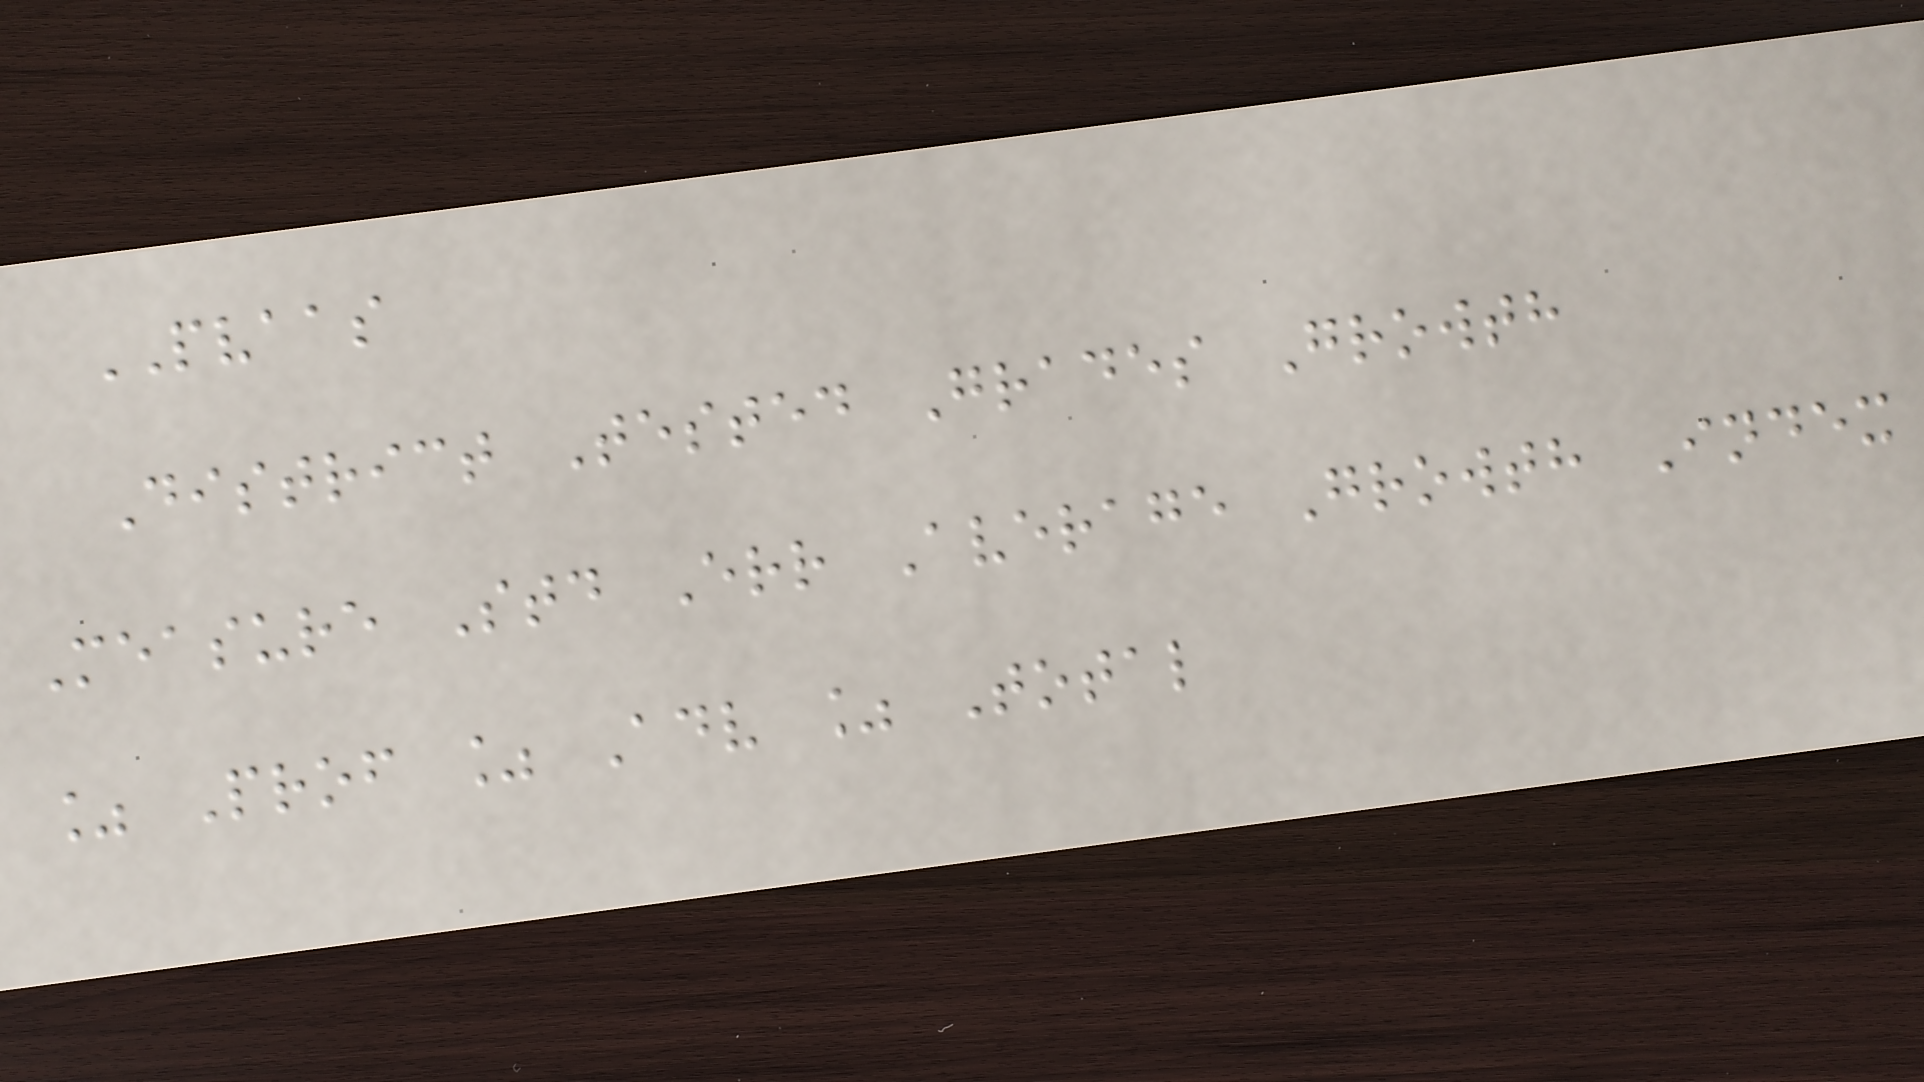PVAAS
District Tested Grades Growth
Measure Std Err Average Growth Index
% Prof % Adv % Total
